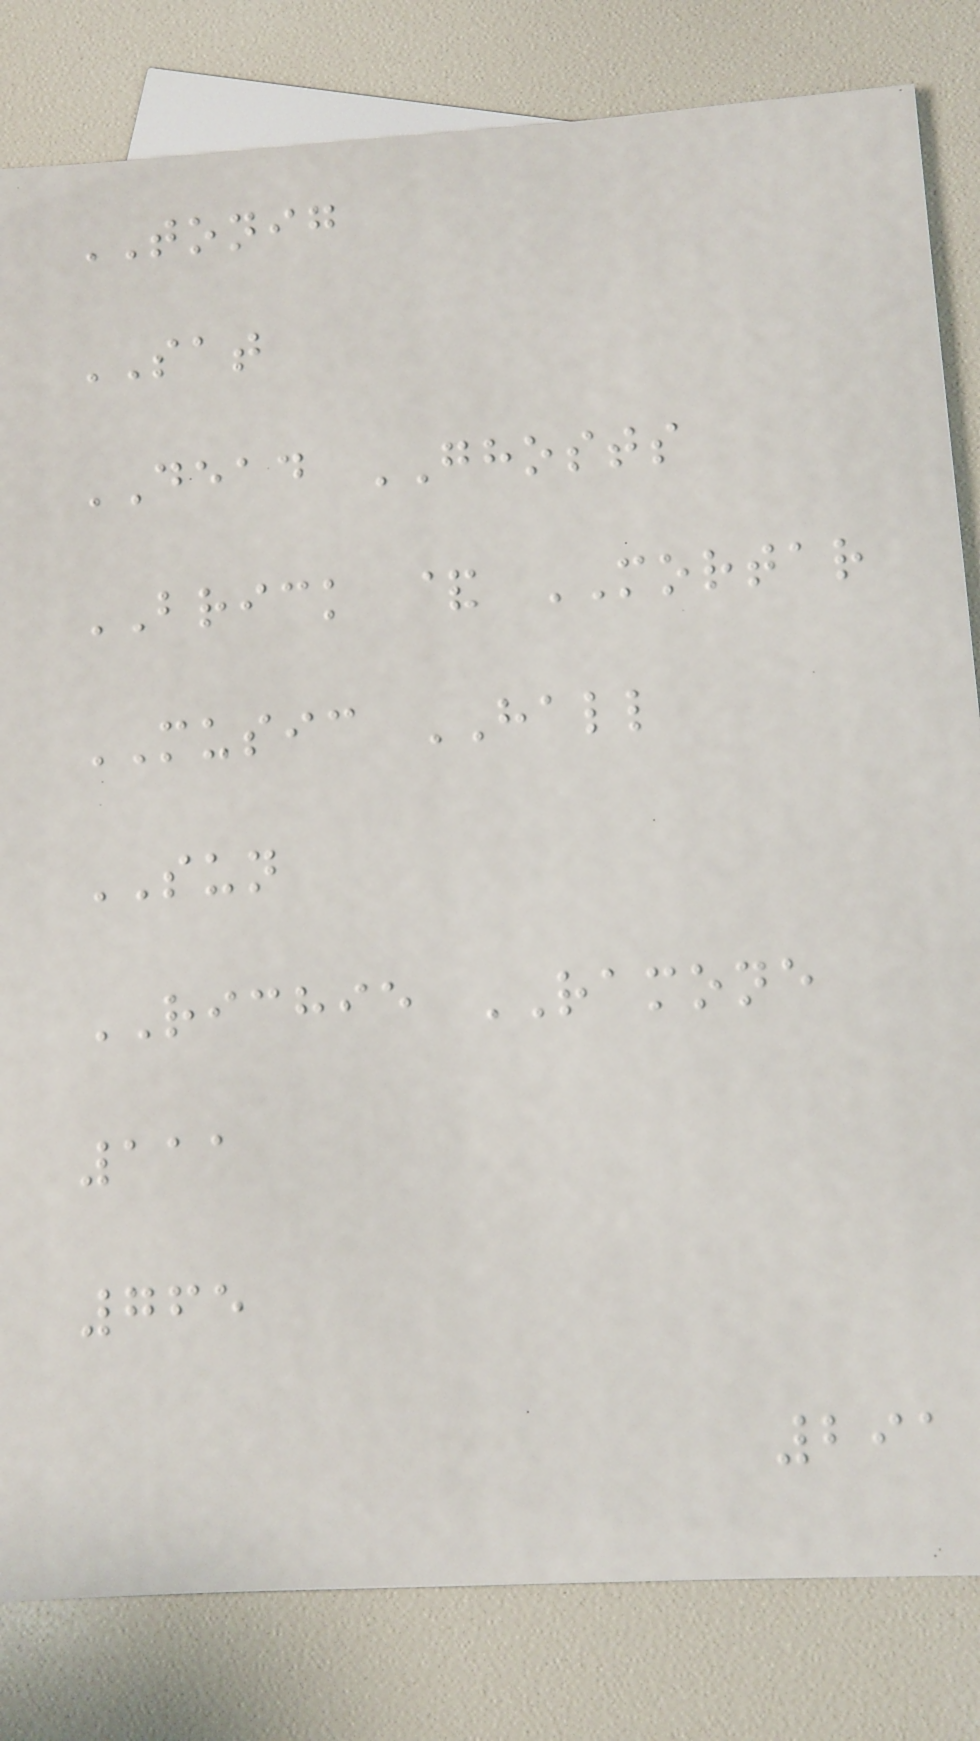TONIG
SAT
DEAD GHOSTS
BRICK & MORTAR
MUSIC HALL
SUN
RICHIE RAMONE
111
765
291
